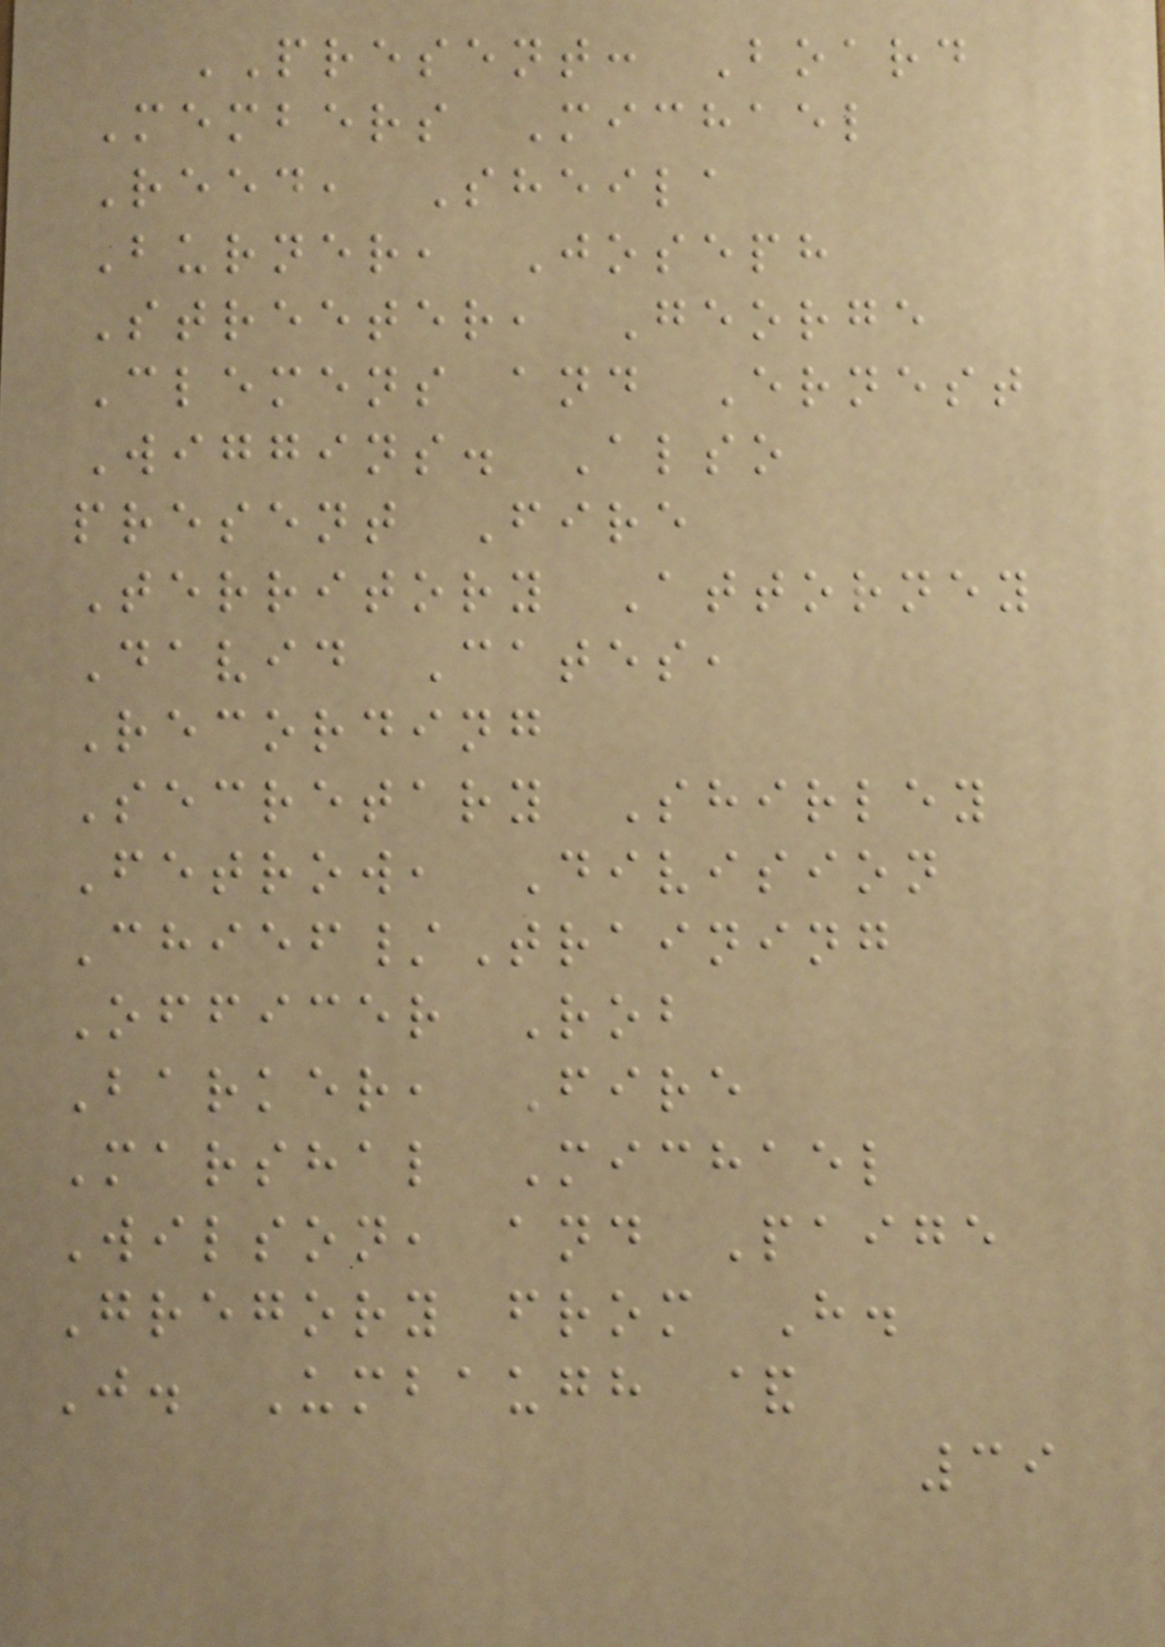PRESENT: Board
Members Michael
Reed, Sheila
Burner, Joseph
Streeter, George
Clemens and Ernest
Wiggins. Also
present Fire
Territory Attorney
David Cates,
Recording
Secretary Shirley
Fetrow, Division
Chief/Training
Officer Rob
Barker, Fire
Marshal Michael
Wilson, and Paige
Gregory from H.
J. Umbaugh &
39
